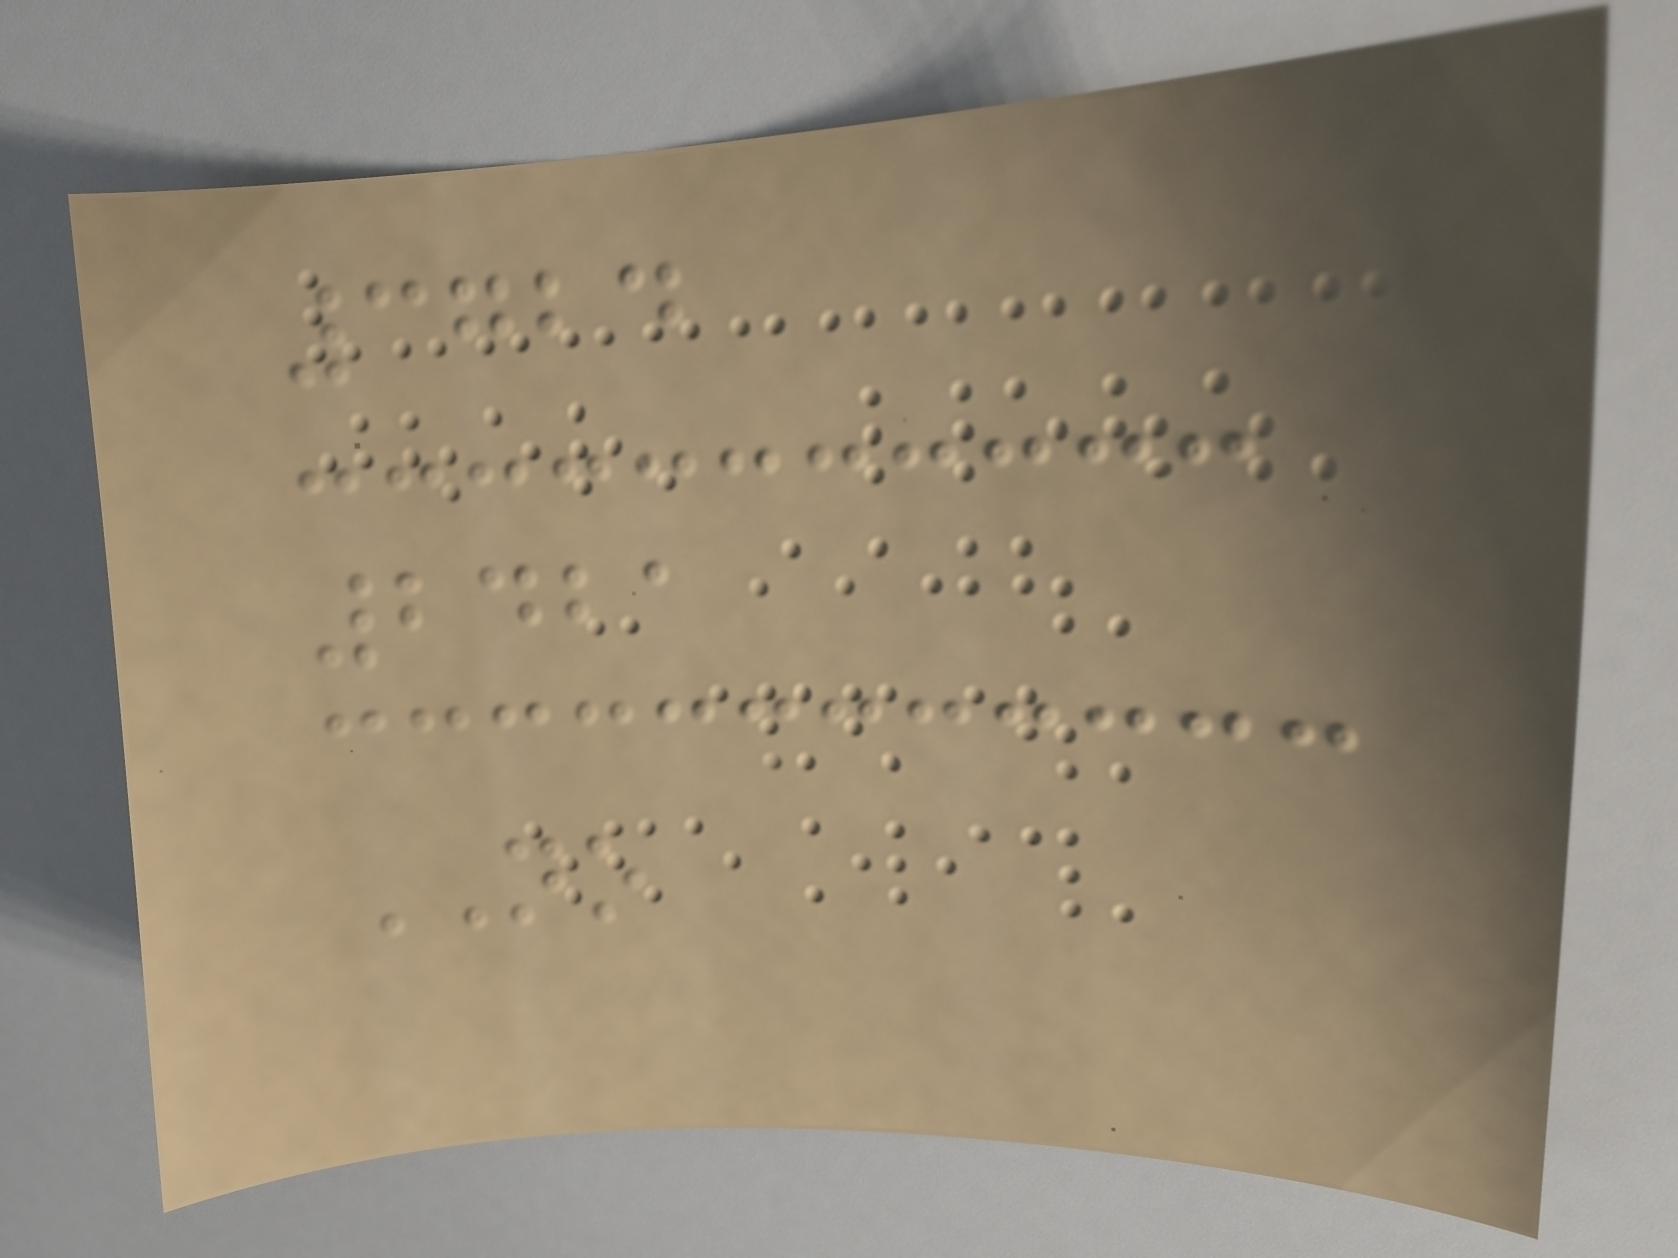3724
2421
NO
